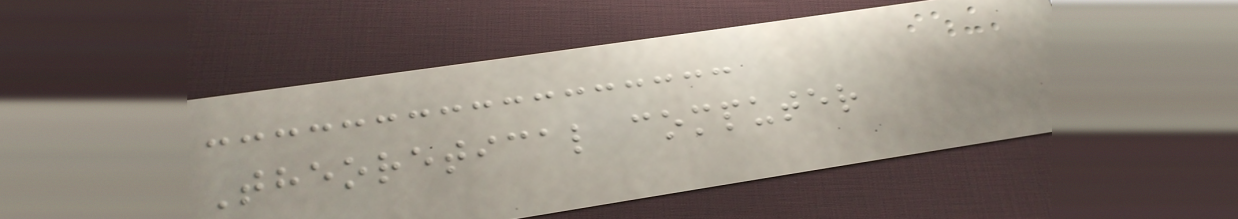Theoretical computer
